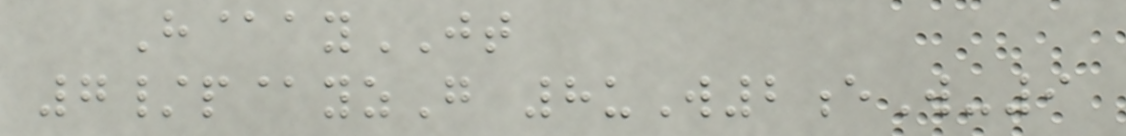H@ayJT
7/p@yzG 8uW2eW-9
